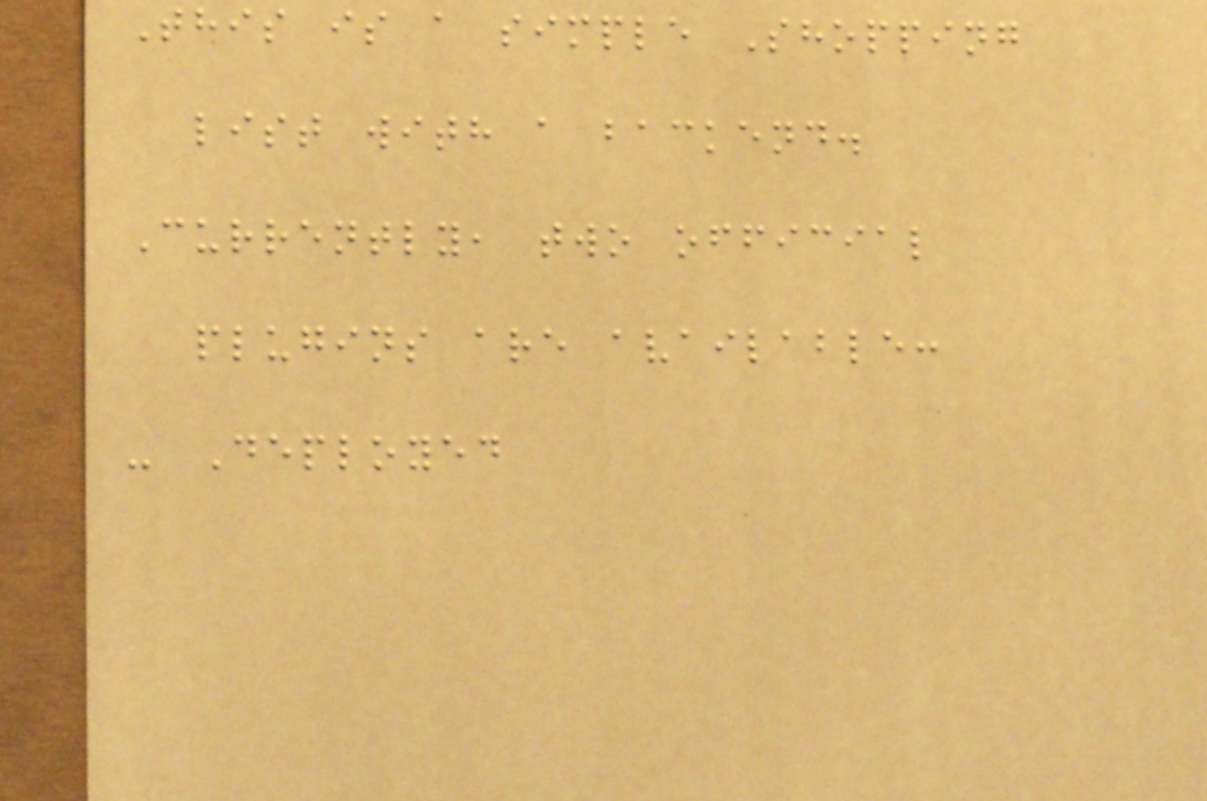This is a simple Shopping
list with a backend.
Currently, two official
plugins are available:
- Deployed
